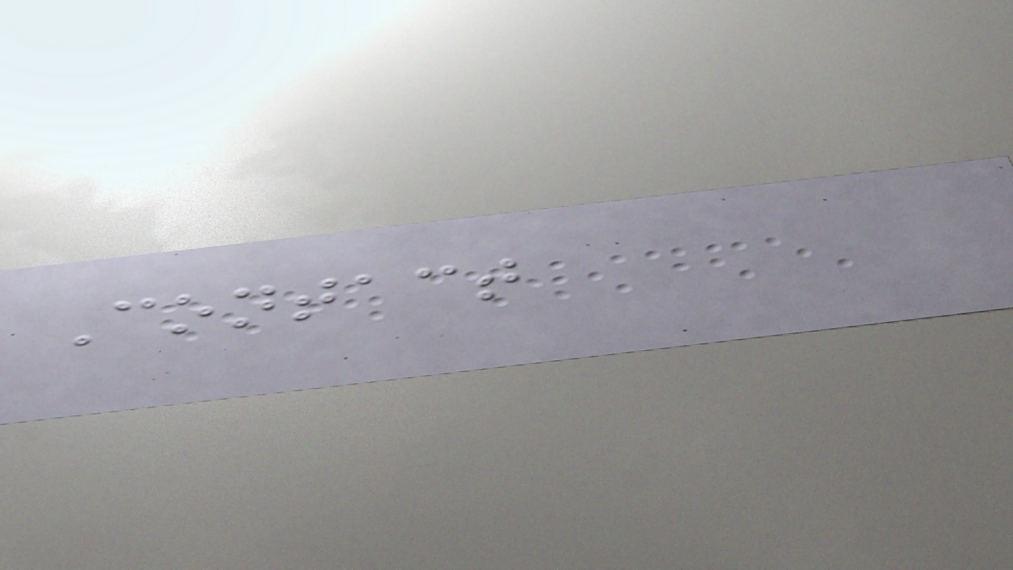Contact
